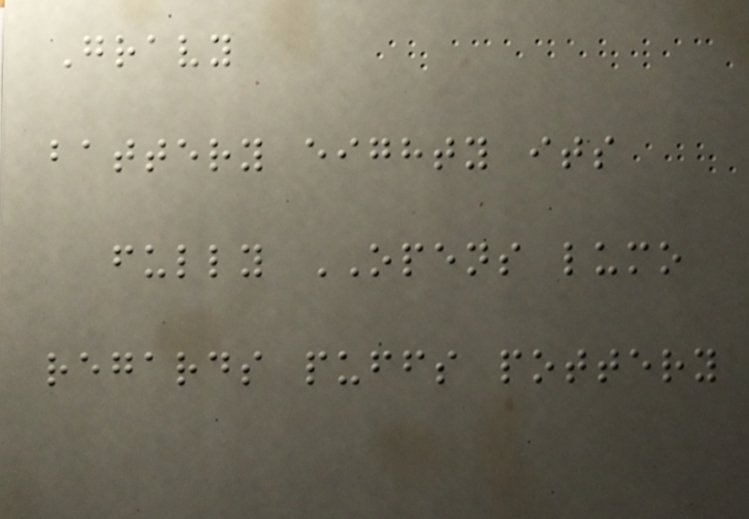Gravy
battery eighty its
fully OPENS lumo
regards puffs pottery
